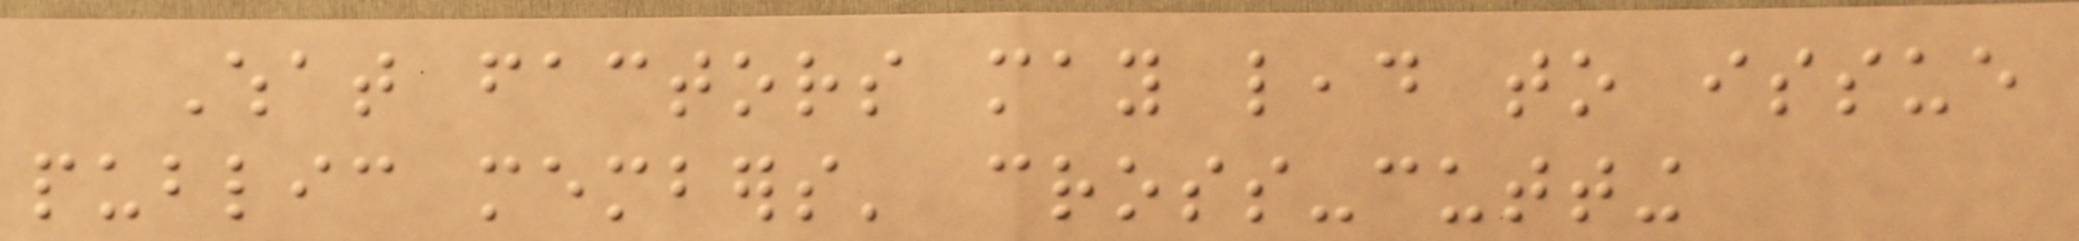What factors may lead to issue
public members' cross-cutting
